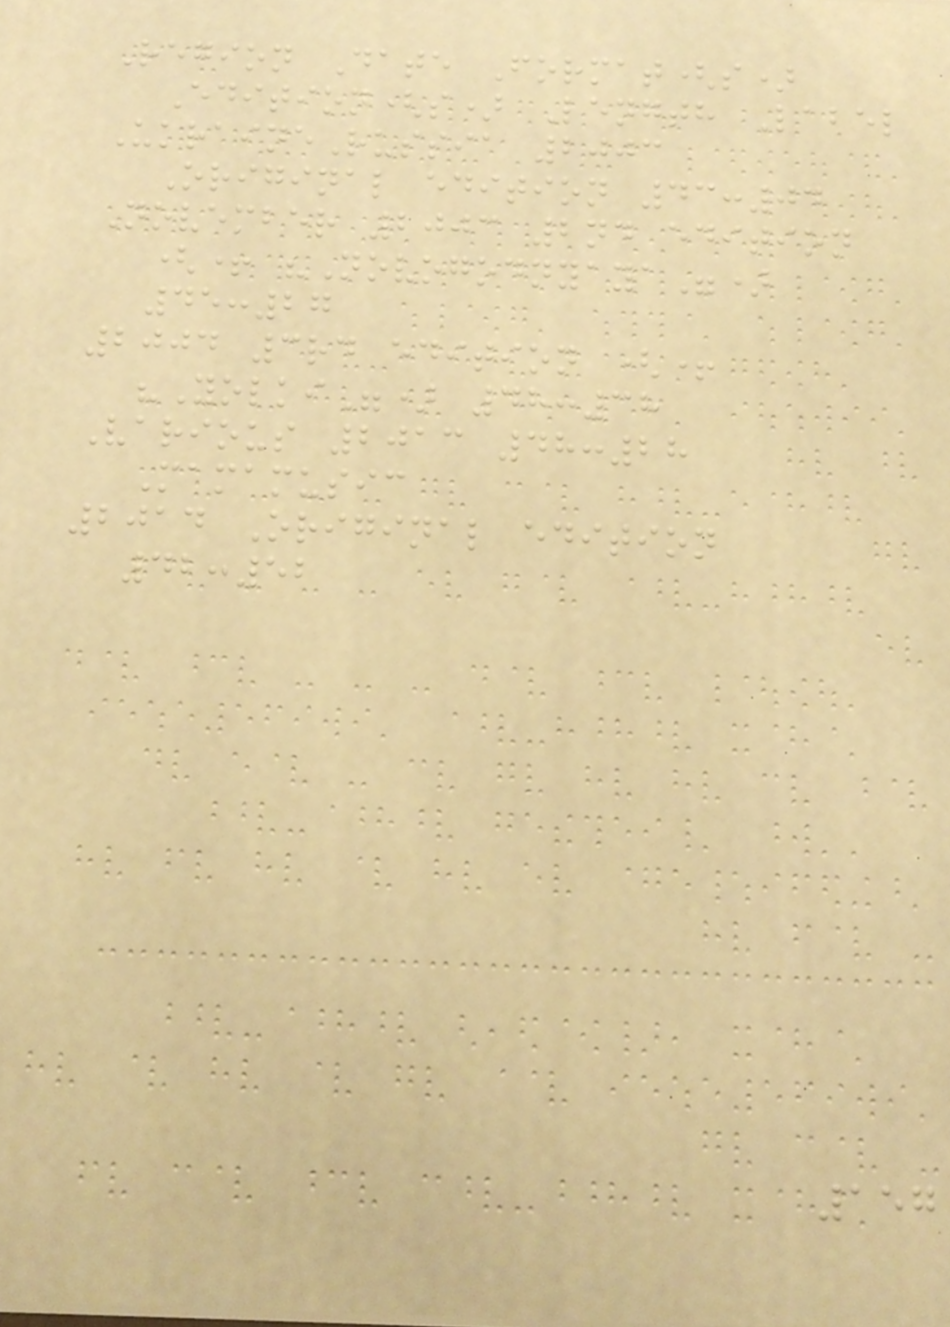Region Date Format(s)
Edition(s) Length Label
UkraineRussia 2003
Original edition 43:04
November 2003 2nd edition
(+ "Novogodnyaya")
45:27
2004 3rd edition (+
"Yolki") 48:38
Various 2013 48:28
Mamamusic
2014 Original edition
42:52
157
